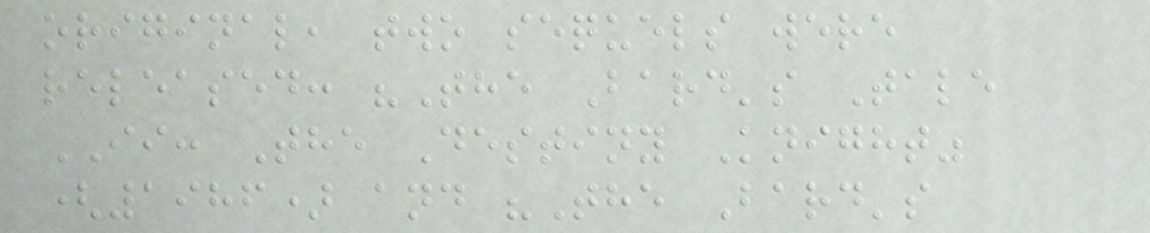original, two sequels were
released: "The Bard's Tale
II: The Destiny Knight"
(1986) and "The Bard's
